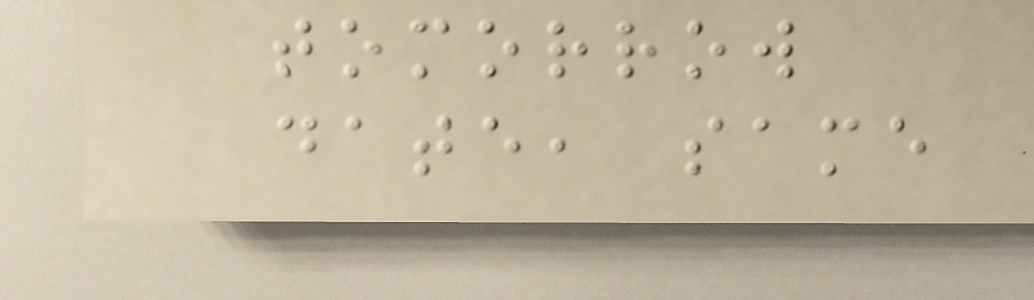tomorrow
date, same
